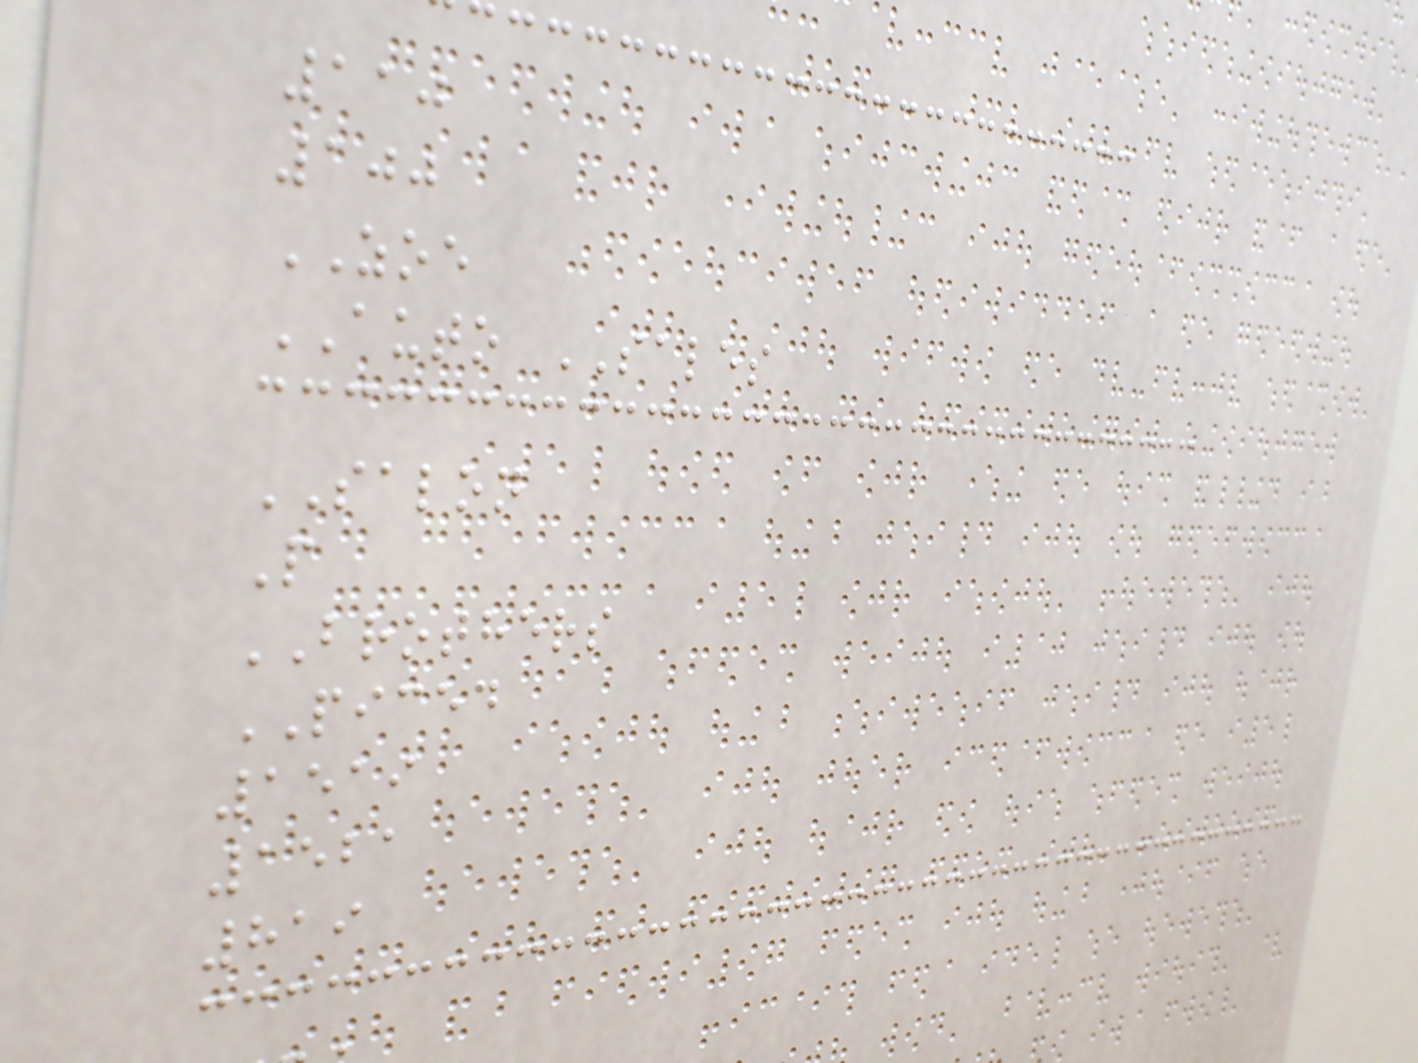110
100
ZOE
AUTO SALES
SALON
P
BROTHERS
PICED
1519
1521
819
